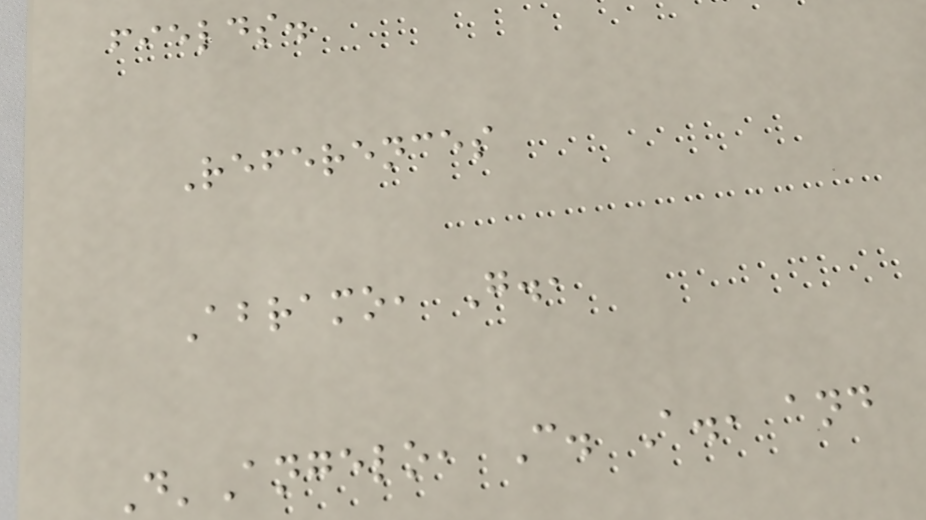fields.
References
Abramo, G.,
D'Angelo, C. A., and
